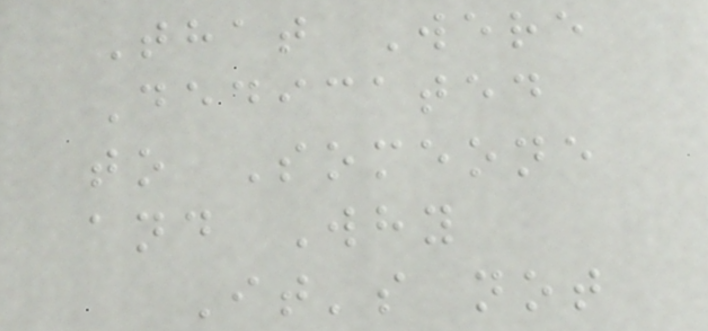That Were
Dedicated
to Someone
and Why
It's not
